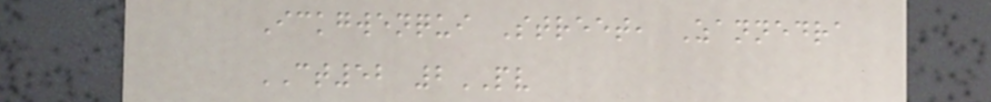Ickgwenqui Street, Zannedra
CT52 2PV
